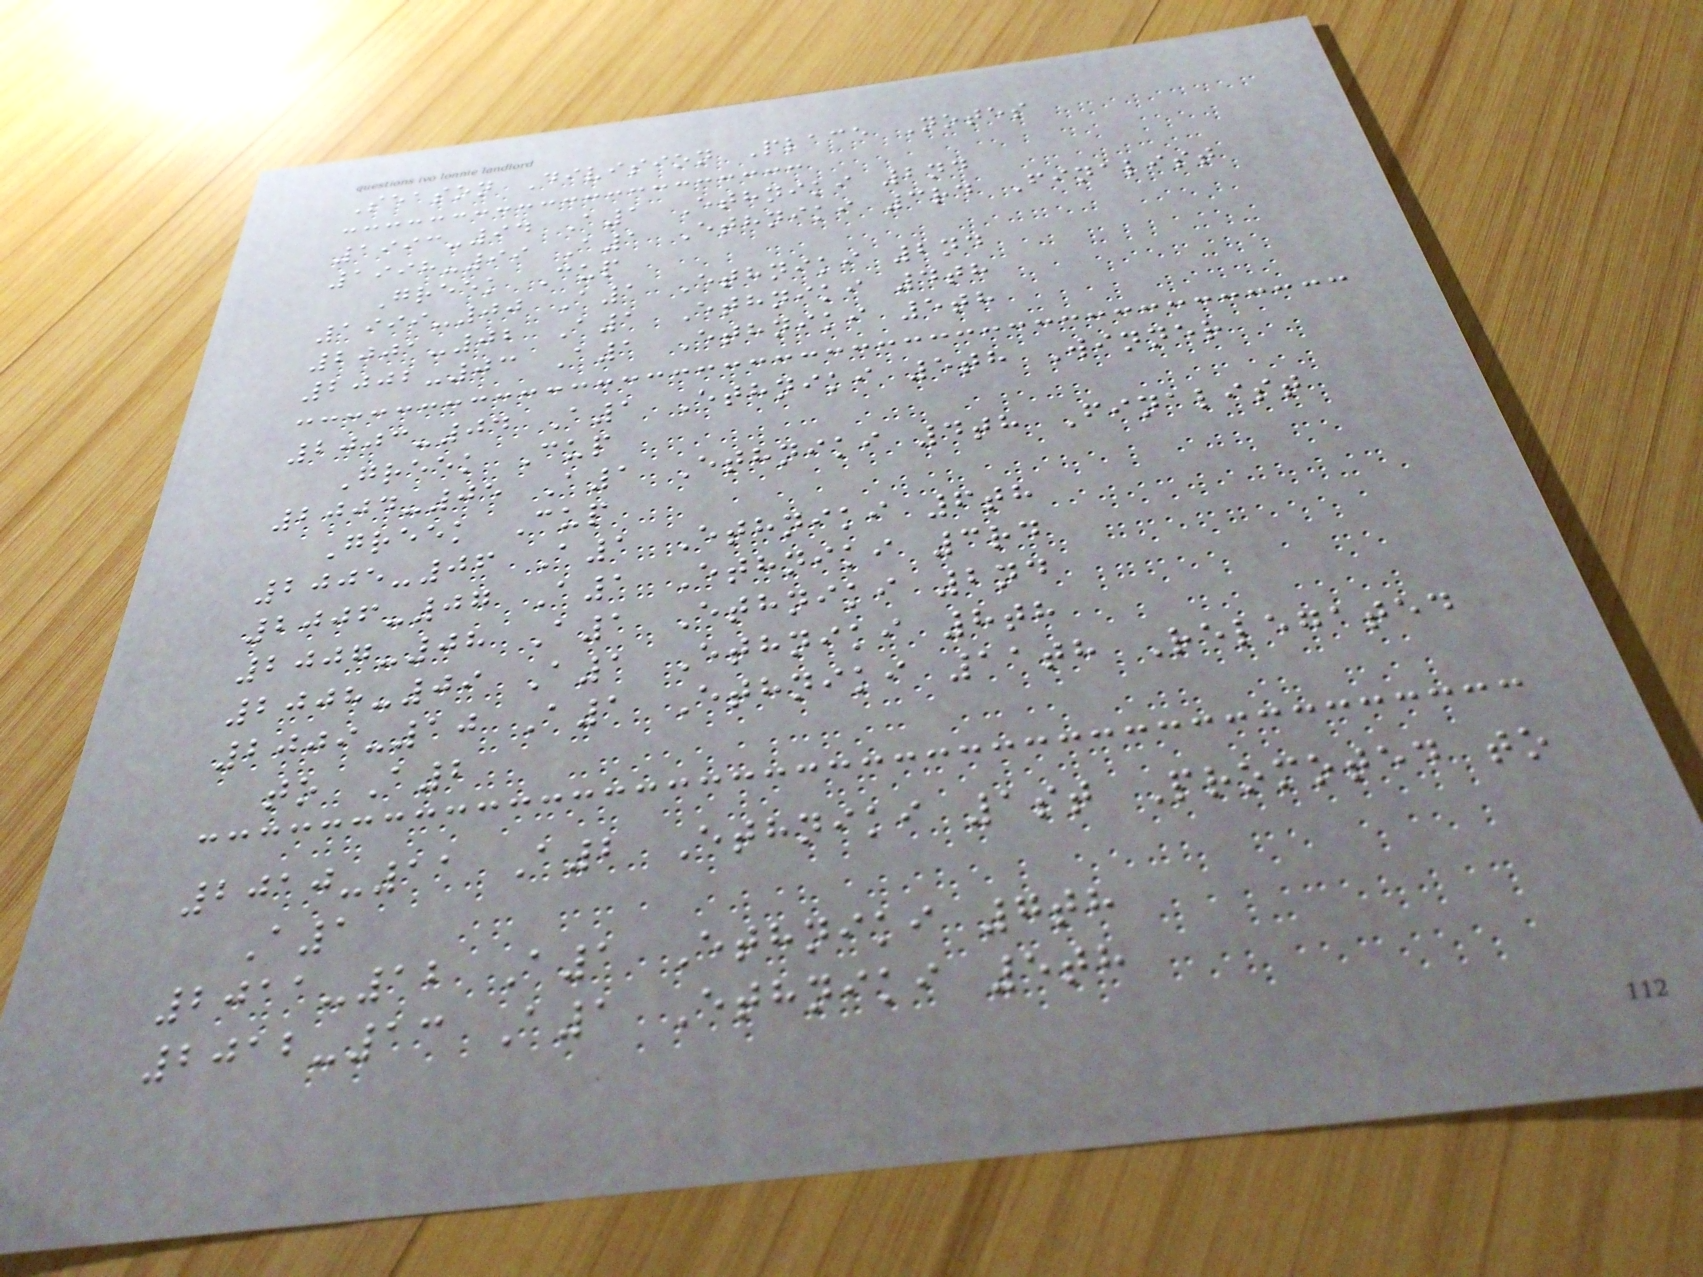Season Division Place Notes
1993-94 A1 Ethniki 2nd
1998-99 A1 Ethniki 3rd Finalist
Greek Cup
1999-00 A1 Ethniki 2nd
2001-02 A1 Ethniki 4th
2002-03 A1 Ethniki 5th
2003-04 A1 Ethniki 5th Winner
Greek Cup
2004-05 A1 Ethniki 4th Finalist
Greek Cup
2005-06 A1 Ethniki 6th
2006-07 A1 Ethniki 3rd
2007-08 A1 Ethniki 2nd
2008-09 A1 Ethniki 8th
2009-10 A1 Ethniki 11th Relegated
to A2
2010-11 A2 Ethniki 1st Promoted to
A1
2011-12 A1 Ethniki 7th
2012-13 A1 Ethniki 5th
